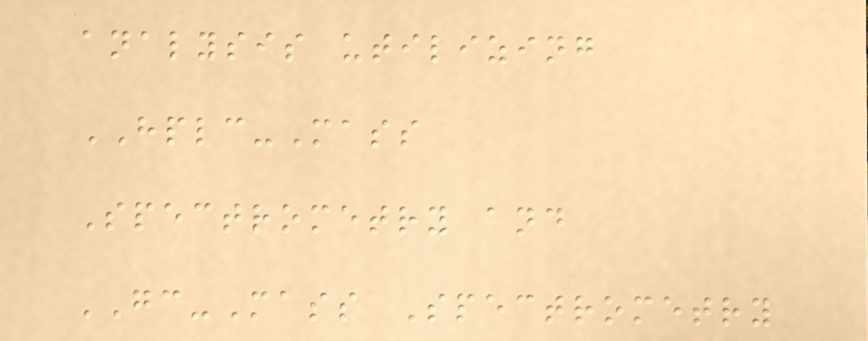analysis utilizing
HPLC-Mass
Spectrometry and
GC-Mass Spectrometry
